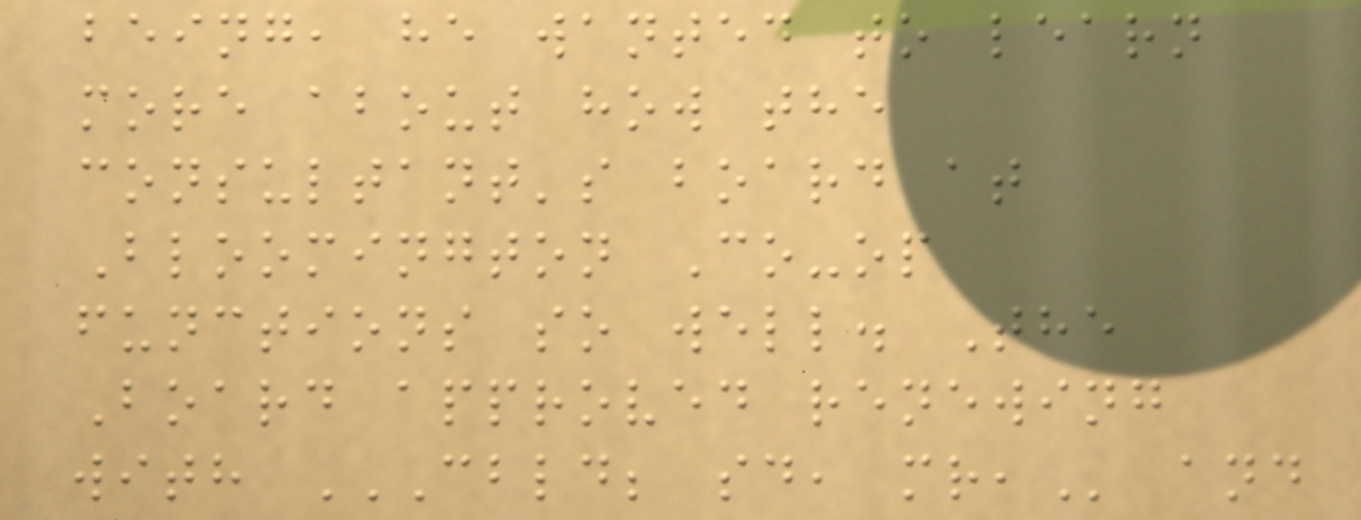being, he wanted to learn
more about how the
consultant's board at
Bloomington Co-op
functions so well. The
Board approved renewing
with CBLD; SD, MR, and
